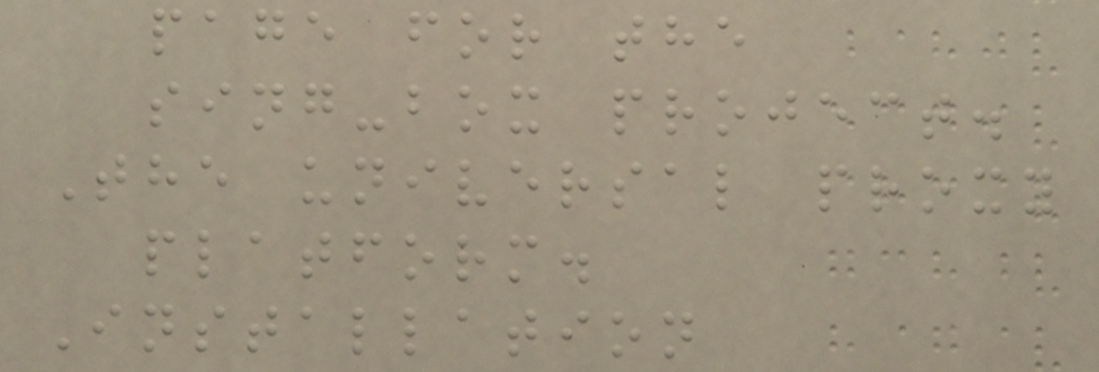page for the
sing-box project.
The universal proxy
platform.
Installation
